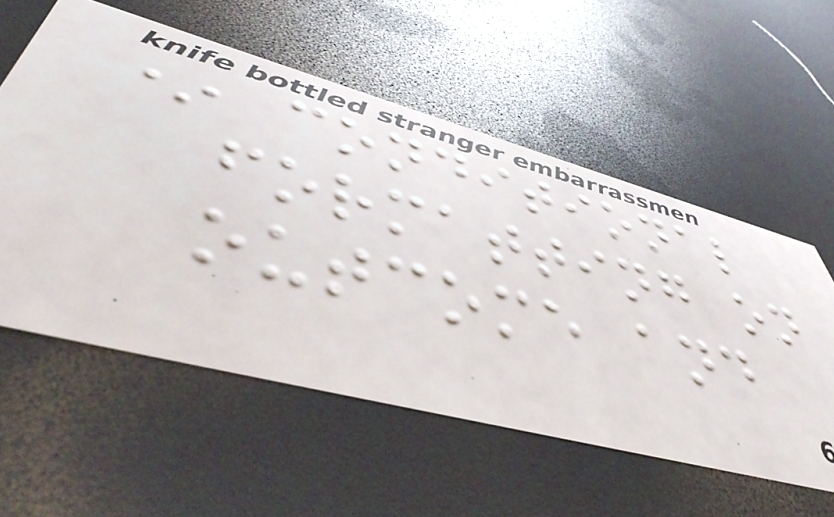* conditional
formatting on
outcome and
